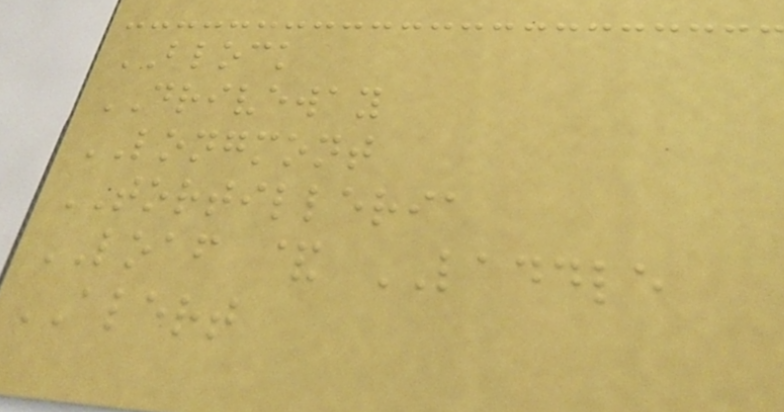BLOCK
DRIVEWAY
LONGMONT
TORTILLERIA
LOAF & LADDLE
ALERT
